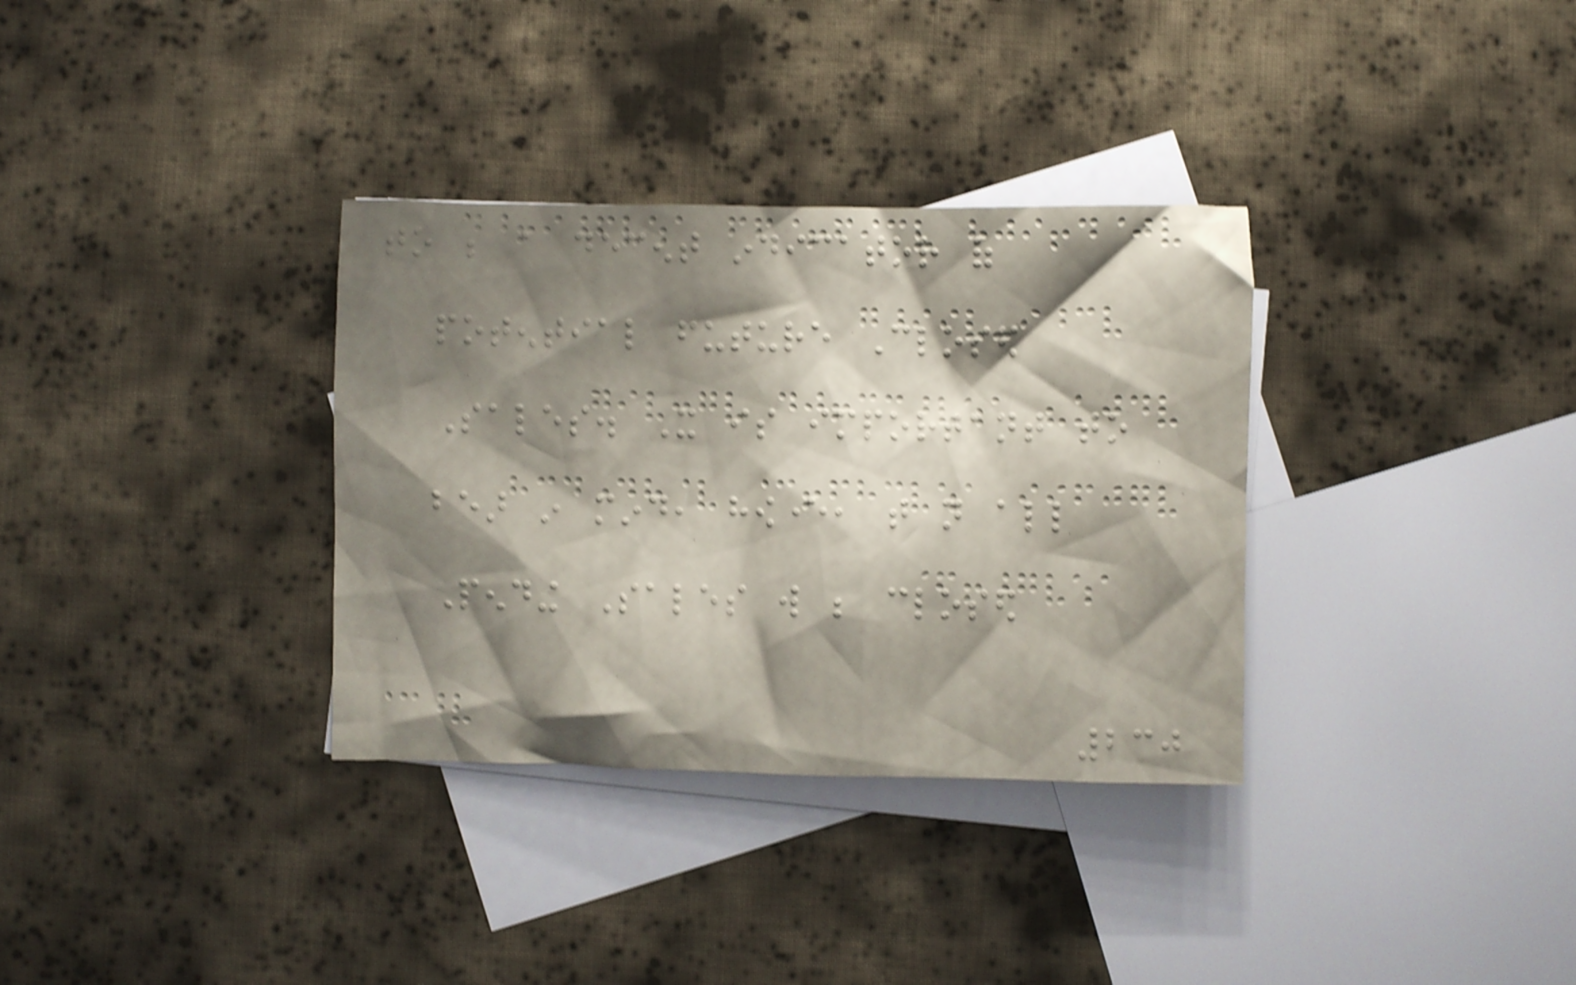to be a decent indicator of
potential future Closed
Sales. It is important to
bear in mind, however, that not all
Pending Sales will be closed
230
